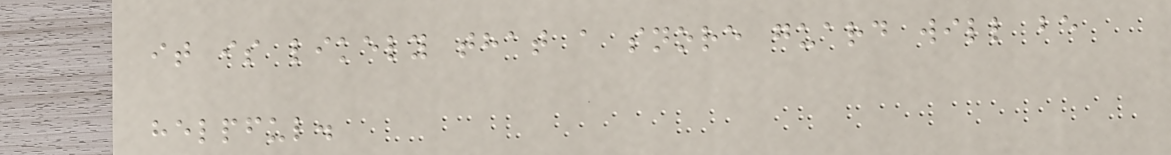it is likely that a snore guard will be
helpful.
